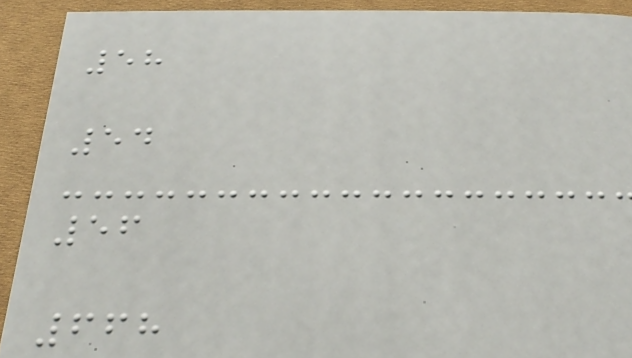58
54
56
668
